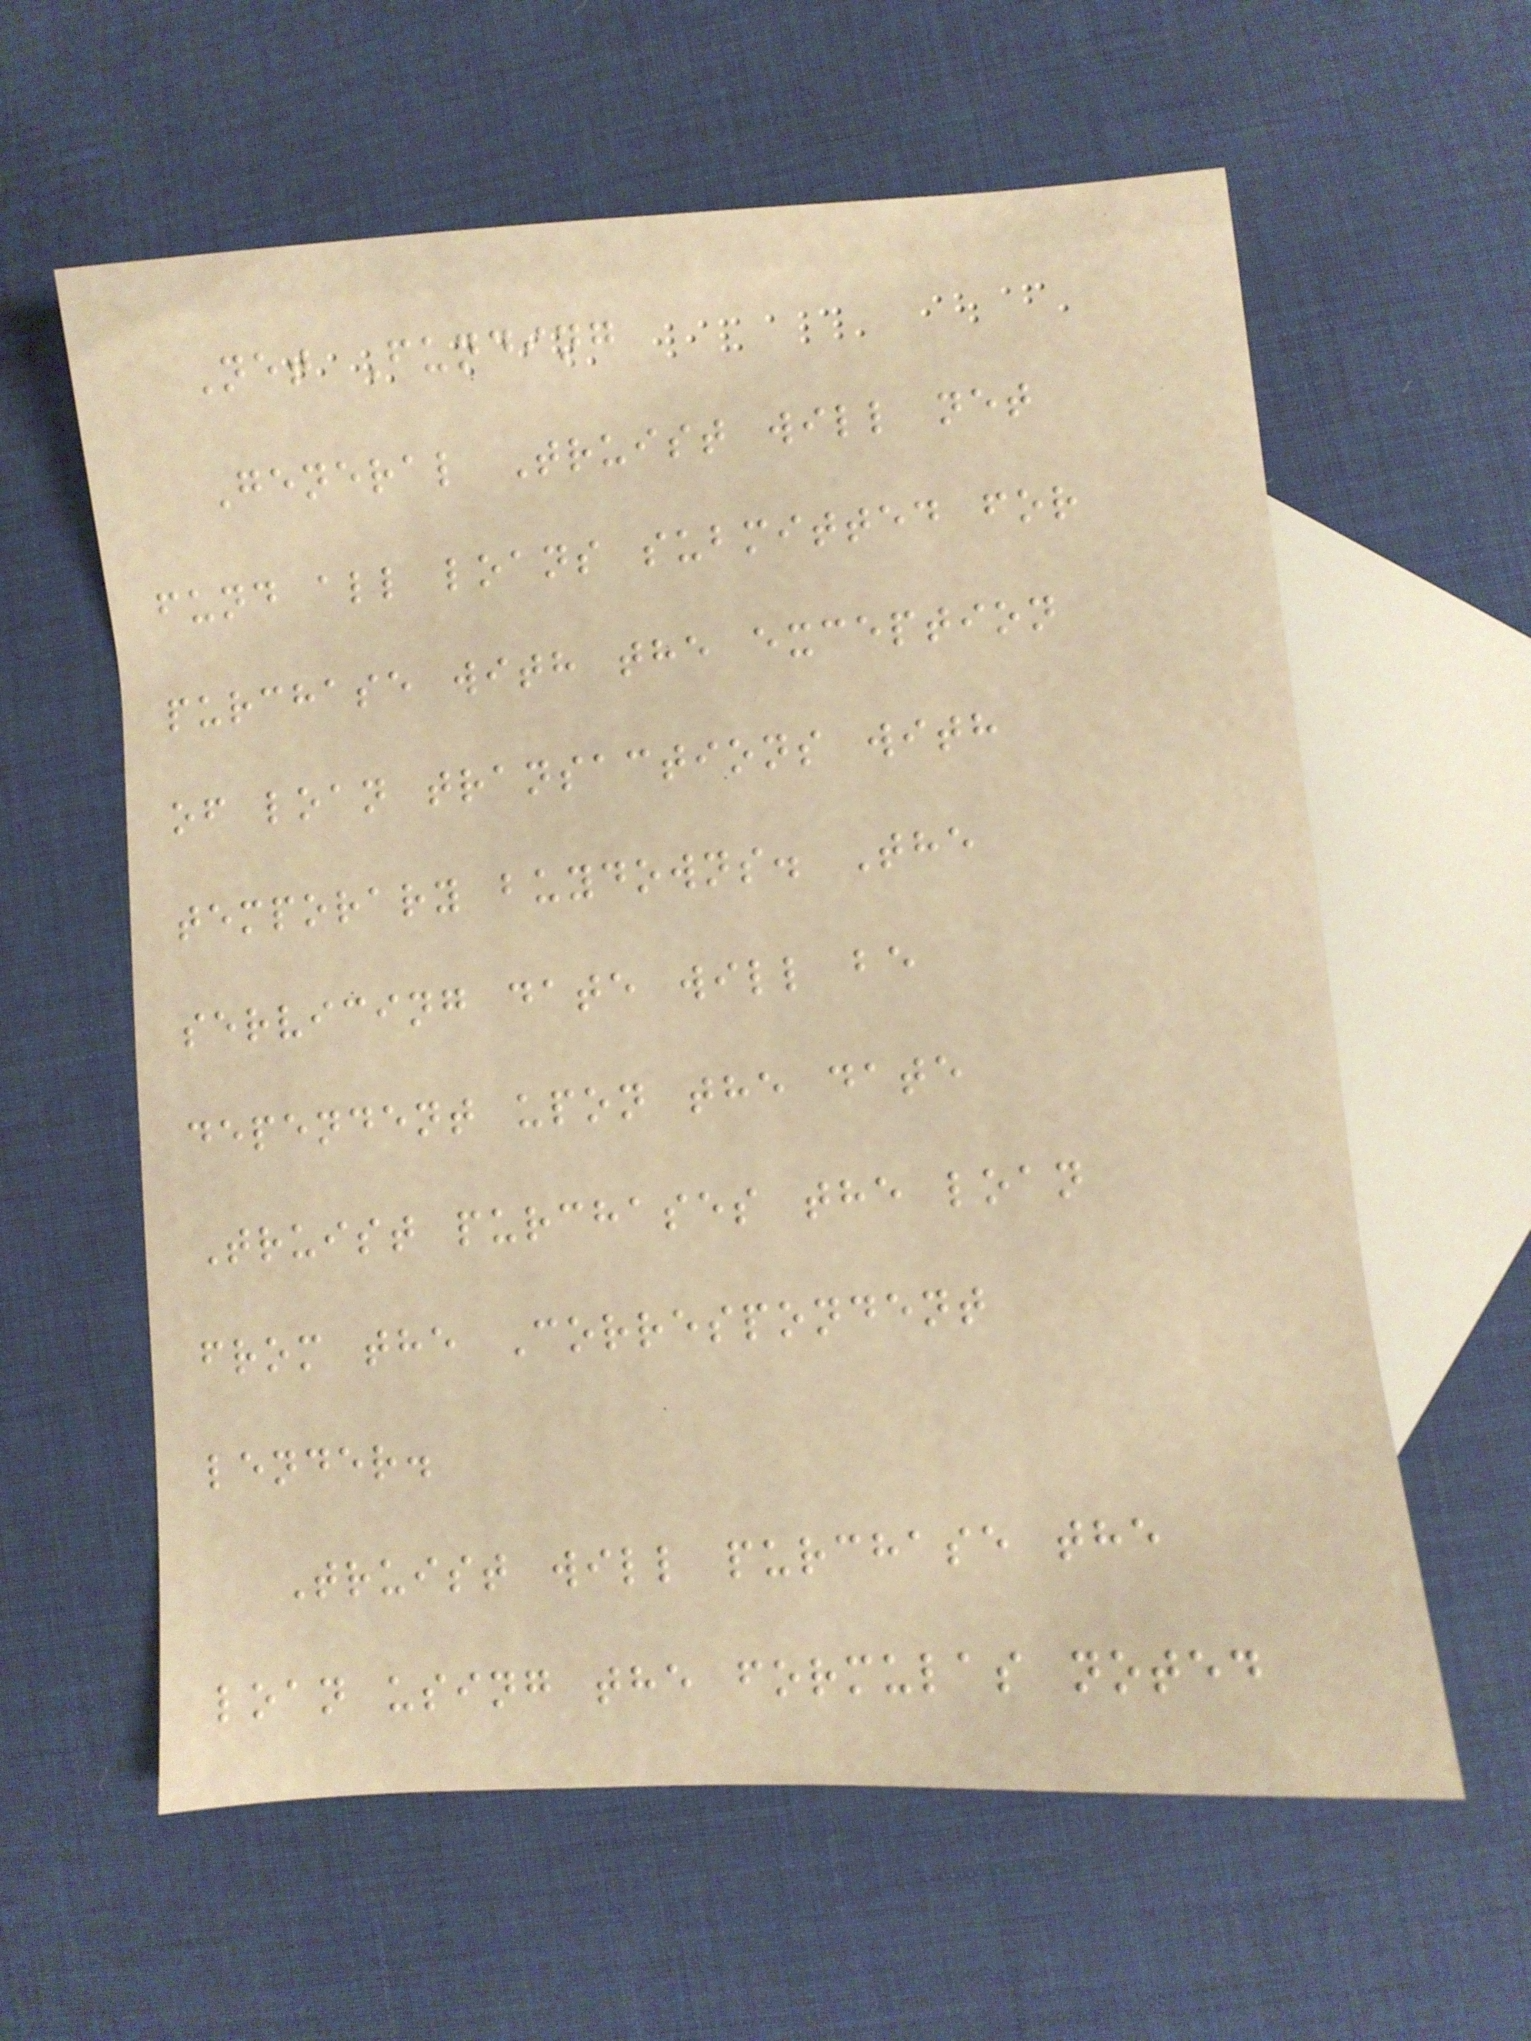Net Funding
General Truist will net
fund all loans submitted for
purchase with the exception
of loan transactions with
temporary buydowns. The
servicing date will be
dependent upon the date
Truist purchases the loan
from the Correspondent
lender.
Truist will purchase the
loan using the formulas noted
